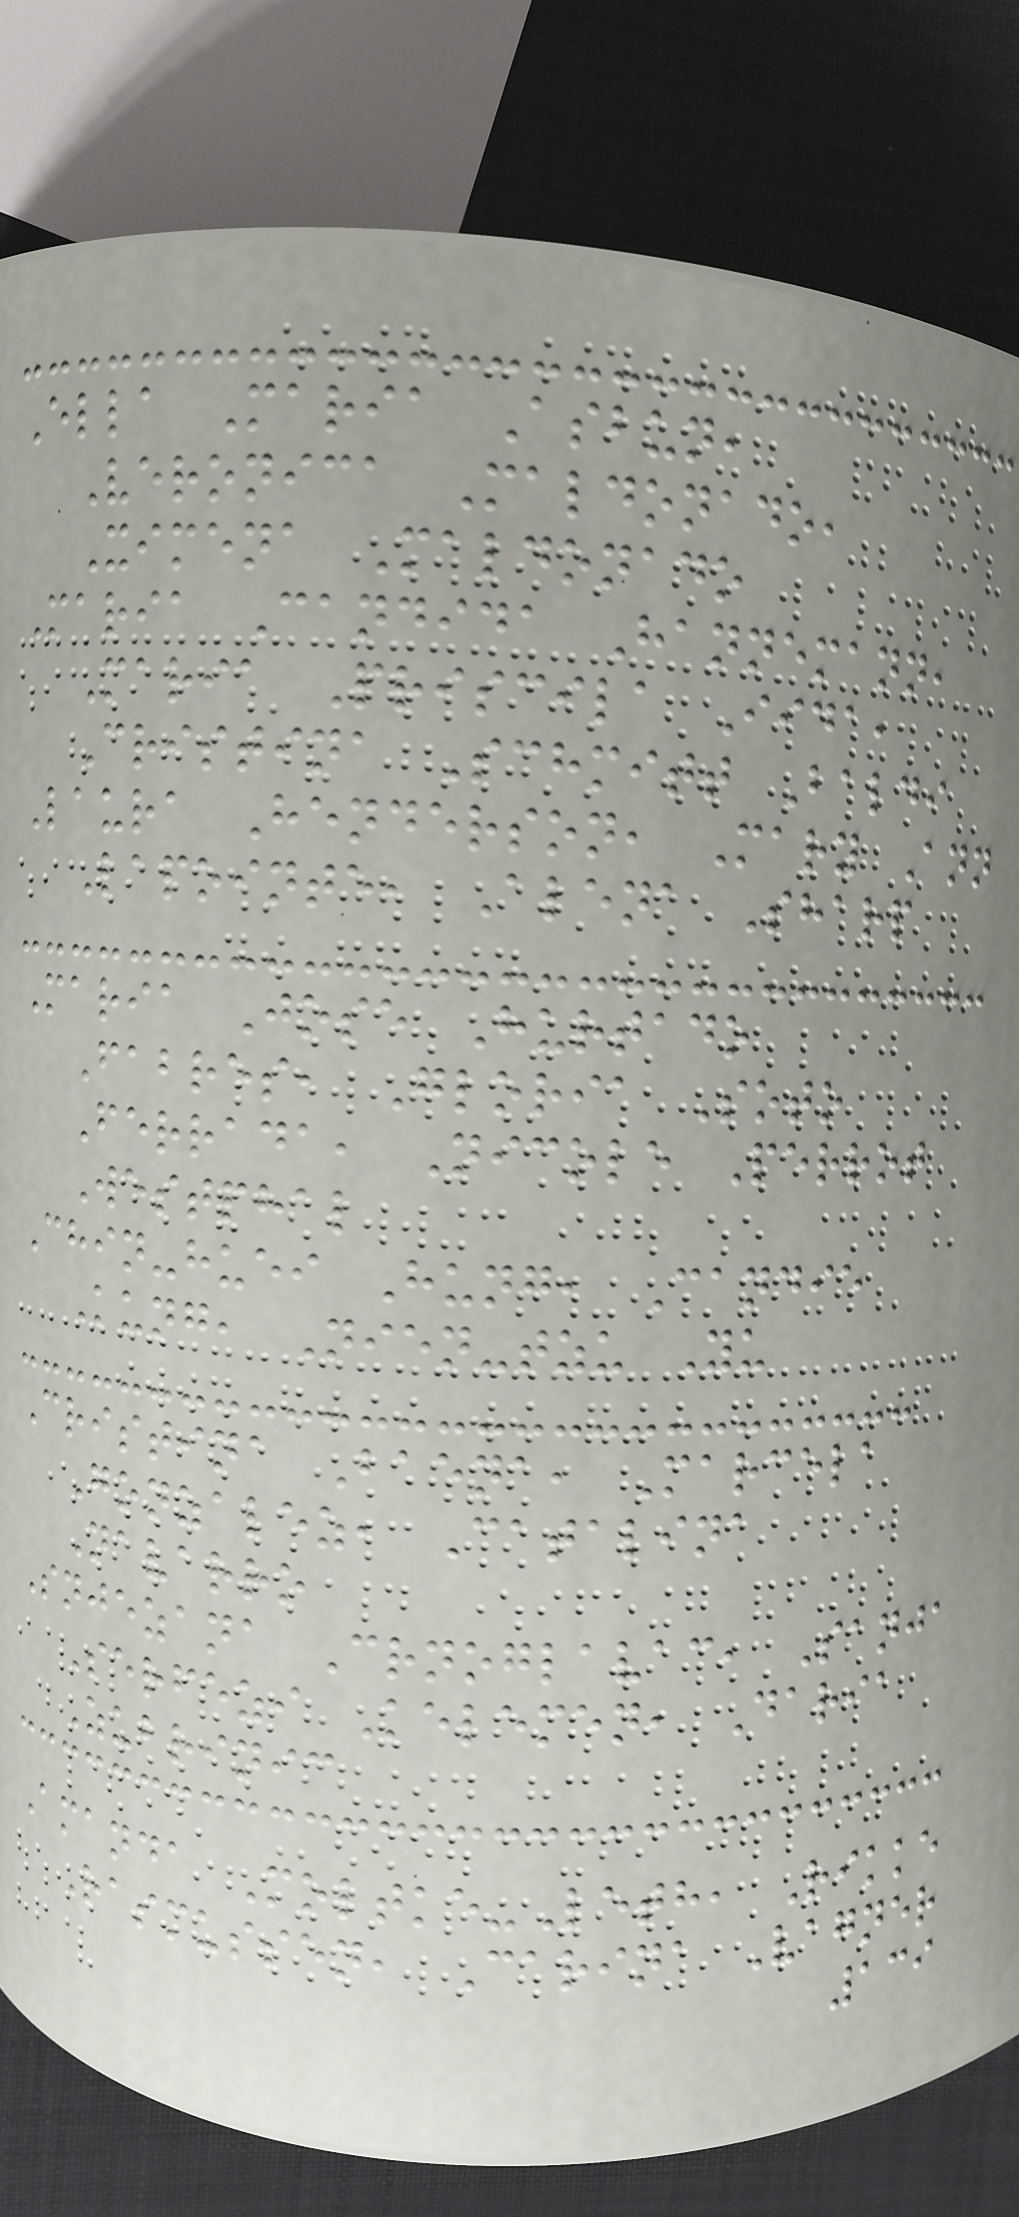Ella Maria Asbun,
Veronica Maldonado,
Ximena Maldonado
Maria Candida Hannemann,
Maria Priscila Iida,
Cristina Schmitt Baldi
Laura Henderson, Mary Ann
Lapointe, Alena Sharp
Maria Jose Hurtado
Fabres, Gloria Soto
Ferrada, Nicole Perrot
Westphal
Chin-huei Hung, Candie
Kung, Nien-tzu Yu
Cristina Baena, Marcela
Gonzalez, Catalina
Navarro
Snjezana Crnoglavac, Sanja
Serfezi Kelemen, Daria
Zubrinic
Amanda Moltke-Leth, Rikke
Rasmussen, Carina Vagner
139
